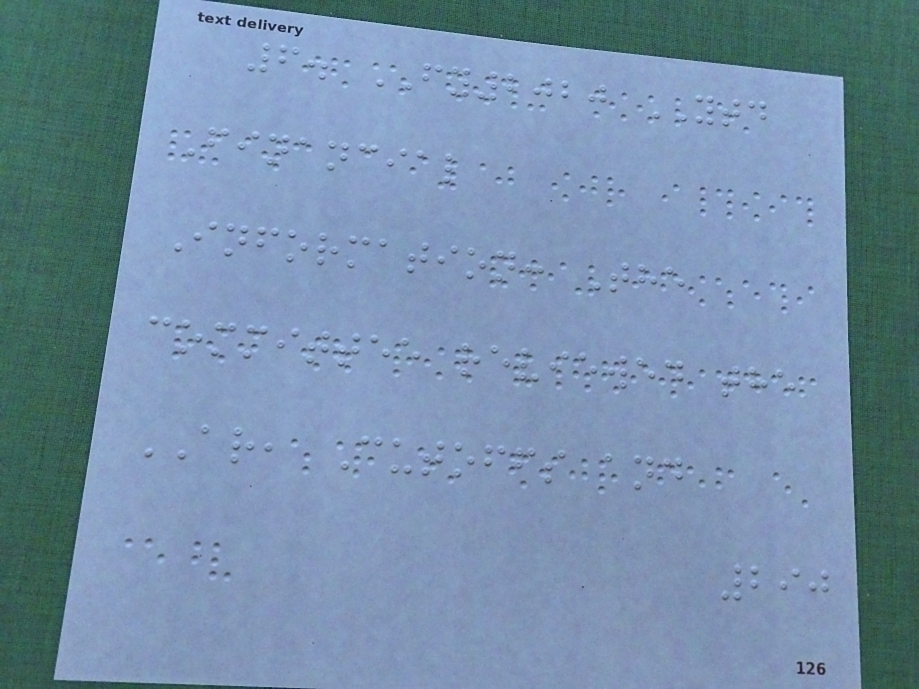6. FY2020 YTD
Financial
Information: The
committee reviewed the
AR, Cutoffs and
290
